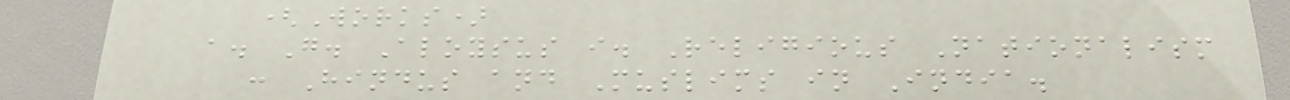(Works)
a. G. Aloysus i. Religious Nationalism
: Hindus and Muslims in India.
